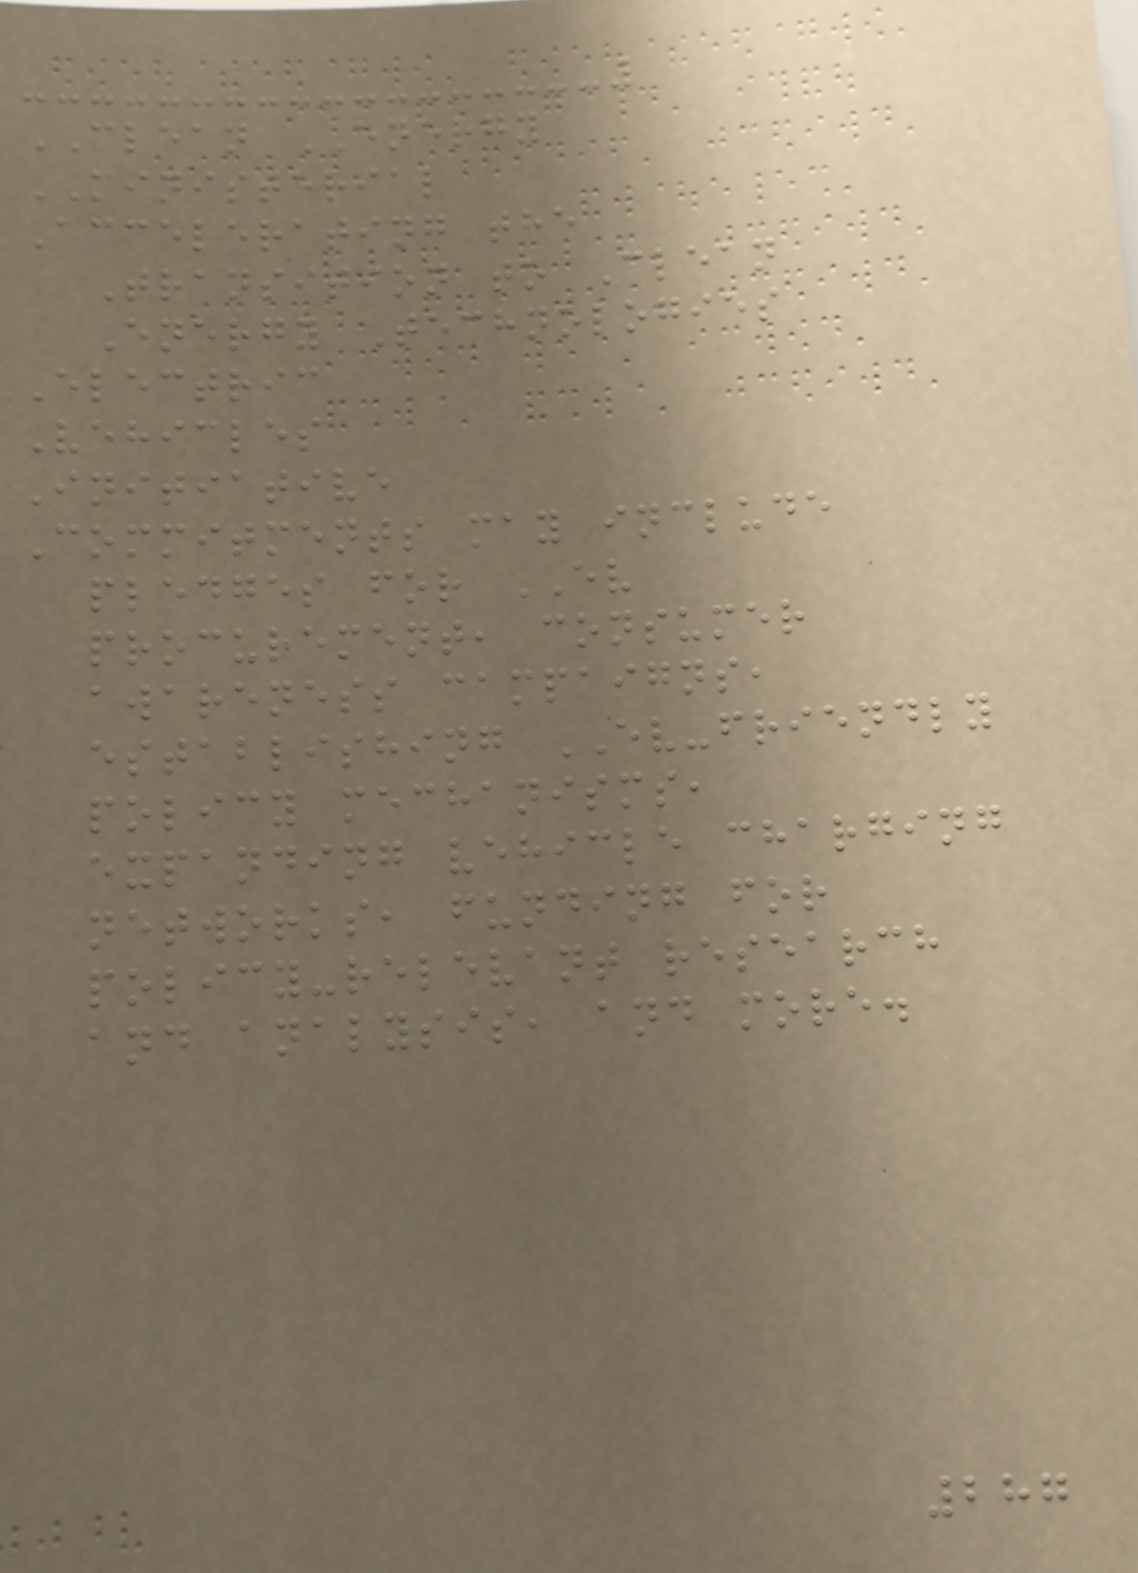CLEAN ENERGY
MINISTERIAL
Accelerating the
Transition to Clean
Energy Technologies
Electric
Vehicles
Initiative
Commitments may include
pledges for EV
procurement, consumer
awareness campaigns,
establishing EV-friendly
policy mechanisms,
expanding vehicle charging
networks, funding for
policy-relevant research
and analysis, and more.
287
